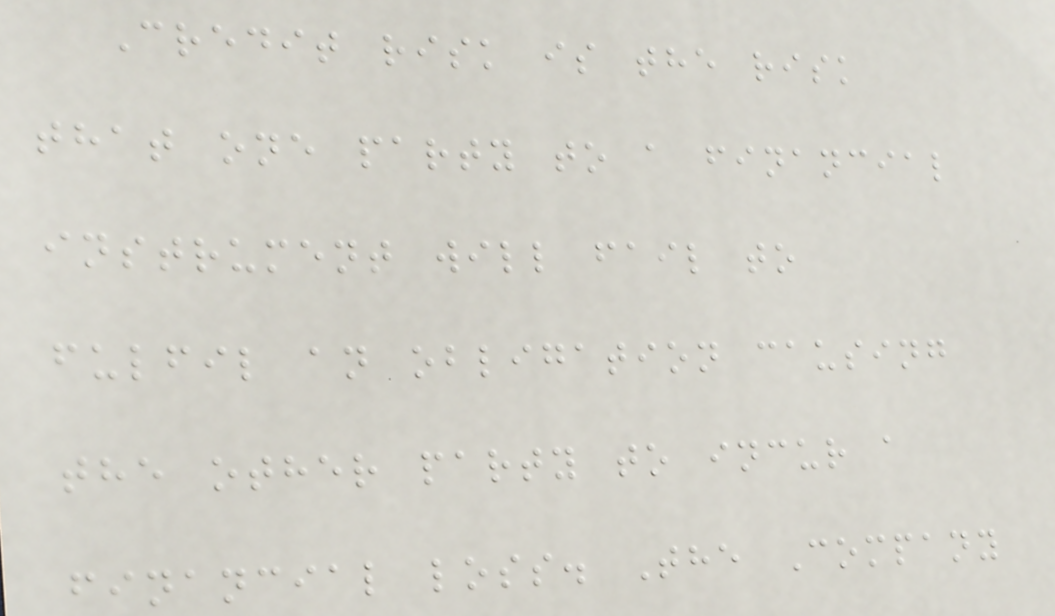Credit risk is the risk
that one party to a financial
instrument will fail to
fulfil an obligation causing
the other party to incur a
financial loss. The Company
